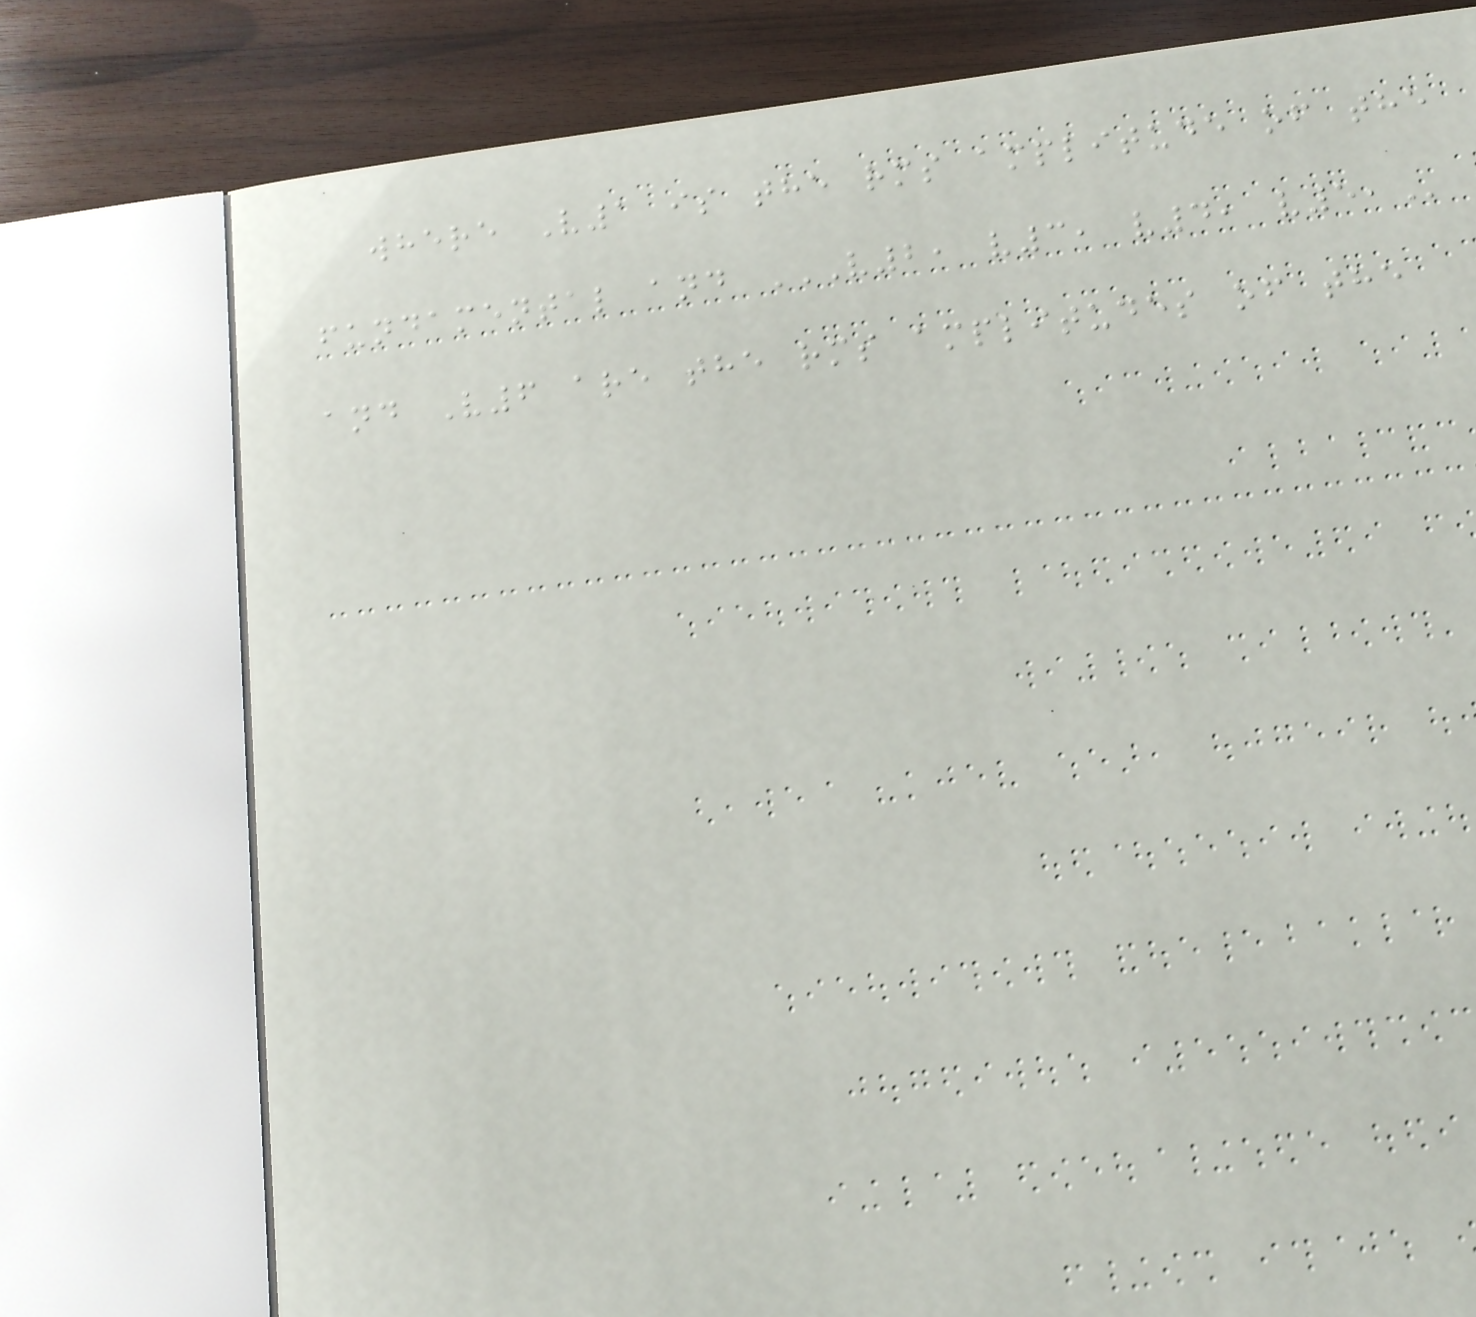where V1 is the rms amplitude of the
fundamental and V2, V3, V4, V5,
and V6 are the rms amplitudes of the
